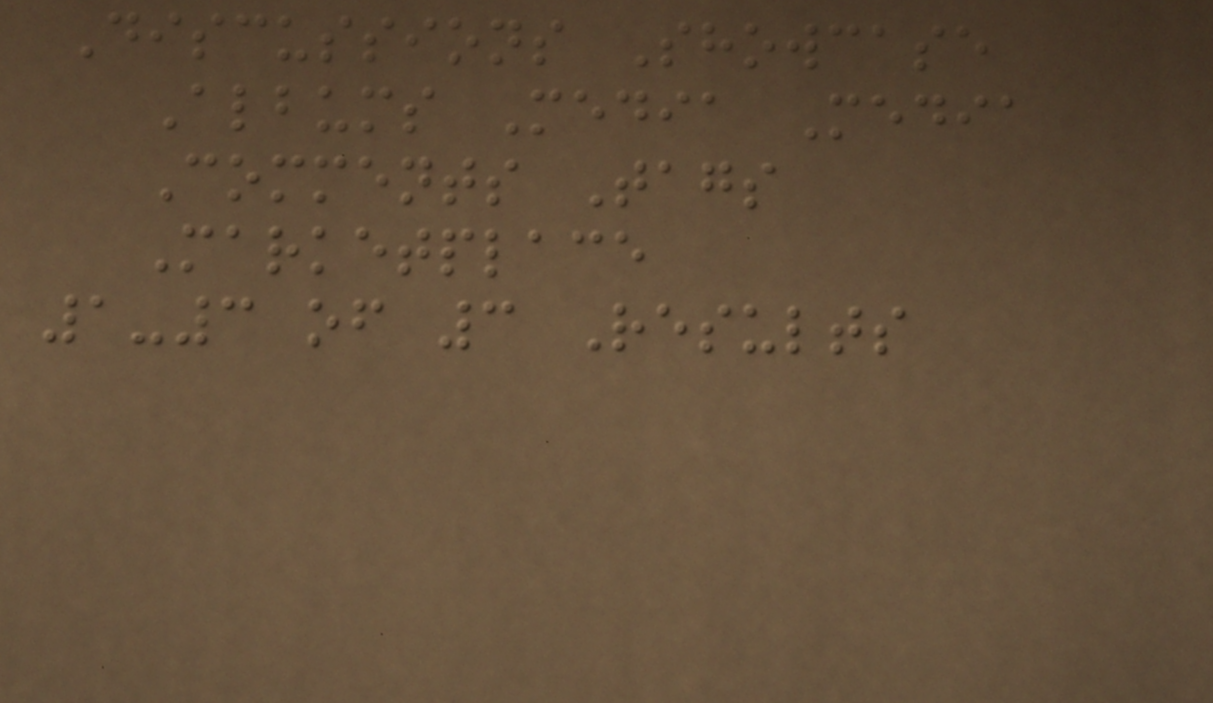Discussions Showcase
Albums Media Media
Comments Tags
Marketplace
1-3 of 3 Results
